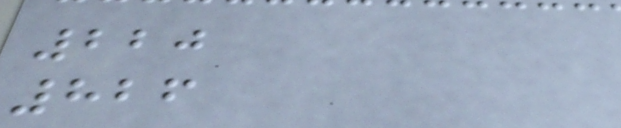220
826
